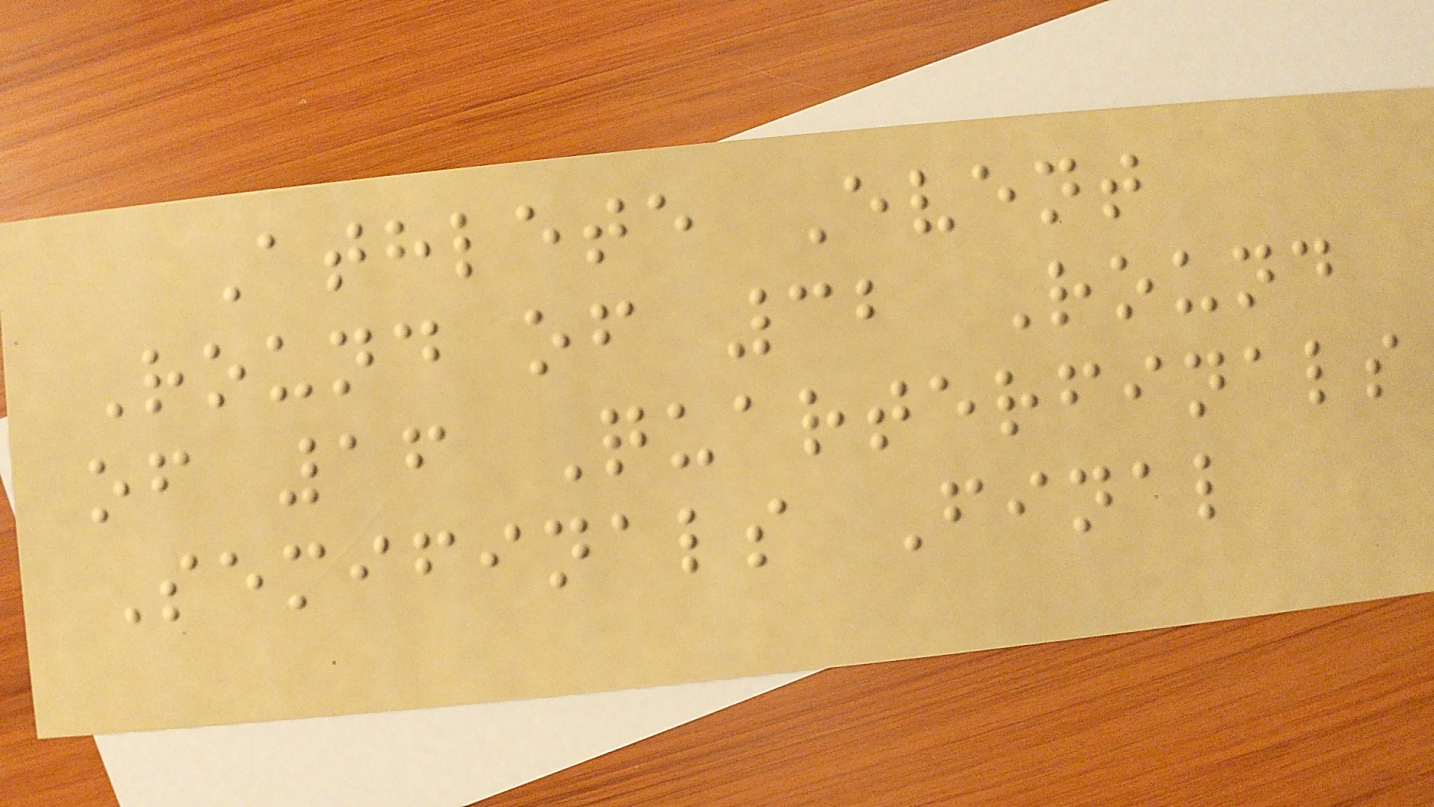Athlete Event
Round of 32 Round
of 16 Quarterfinals
Semifinals Final
